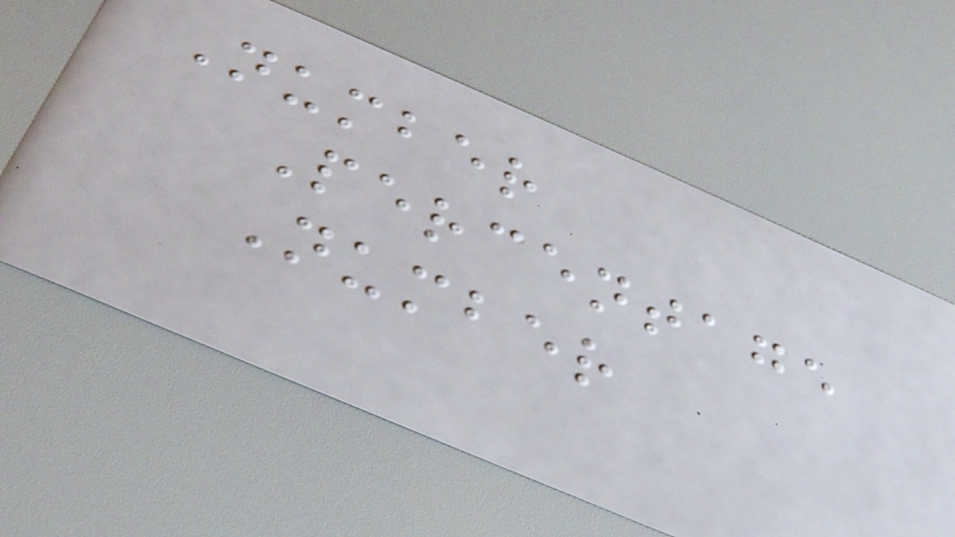Number
Percentage
Number
